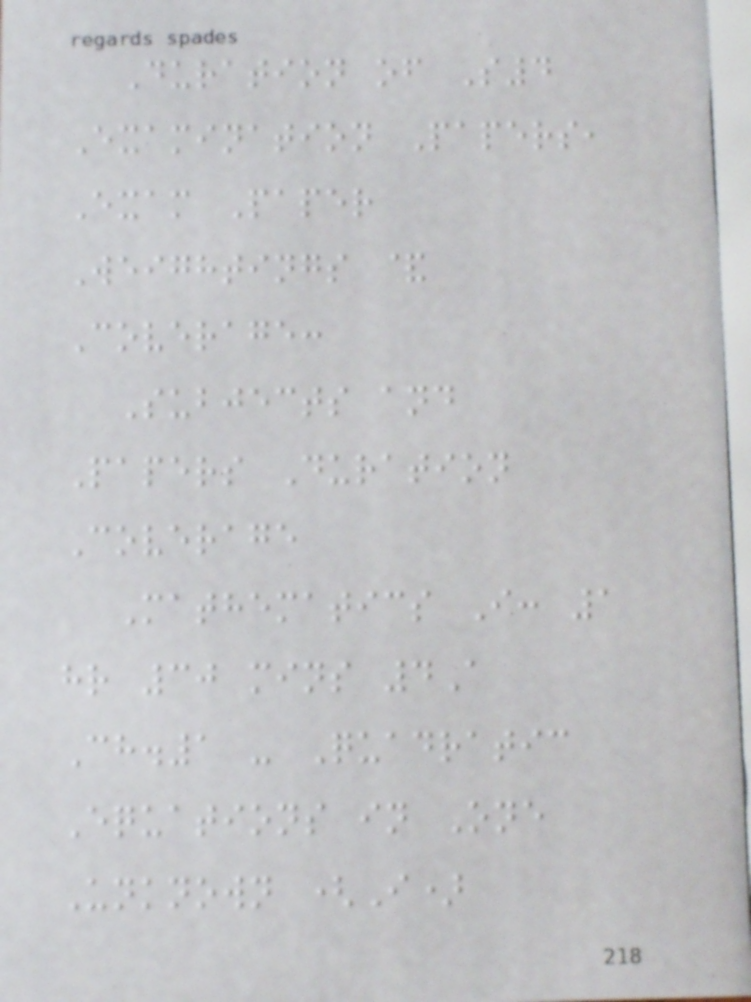Duration of S4
Examination Papers,
Exam Paper
Weightings &
Coverage:
Subjects and
Papers Duration
Coverage
Mathematics I: 1
hr 30 mins 4A
Ch.1 - Quadratic
Equations in One
Unknown (I)
